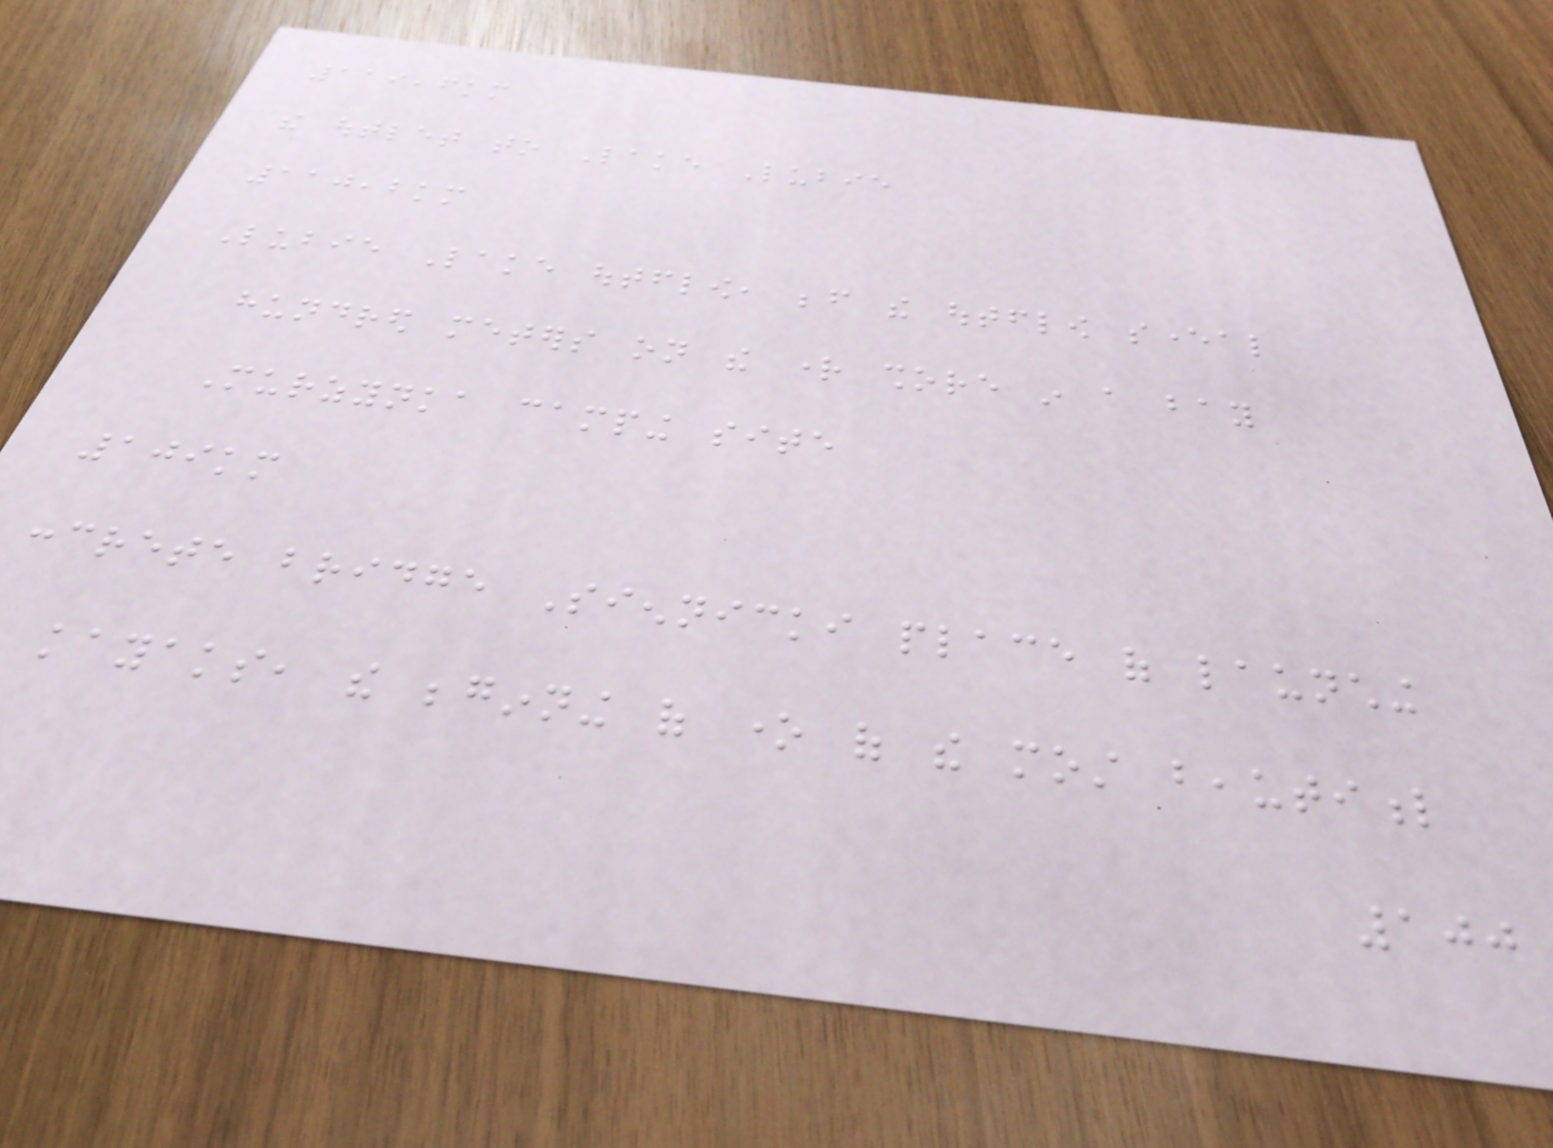119,6km
the outlet to Lake Lubie
110,2km
Lubie Lake outflow, before the outflow several
hundred meters on the right shore in a bay
Murzynka camping site
109km
concrete bridge Siennicki place of launching
kayaks, the beginning of one of the most beautiful
100
